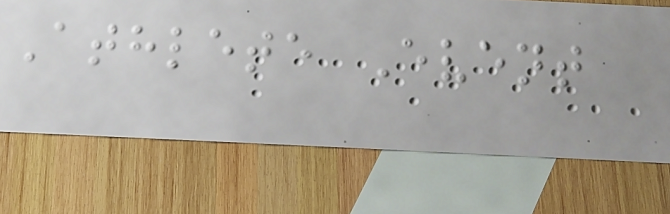Athlete Event
